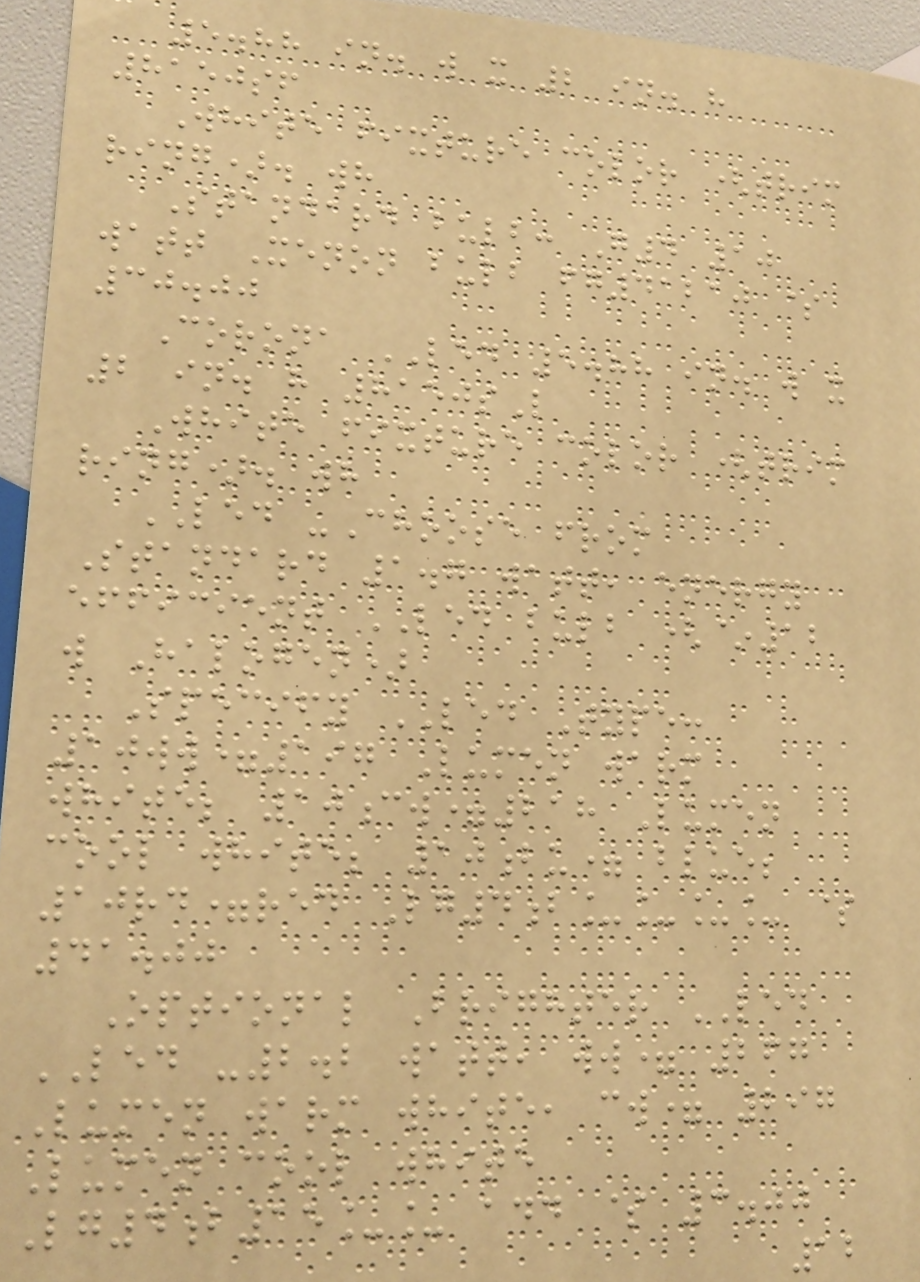5.88 in. w x 2 in. h
8150sf
White fixture color (trim
ring). wh
Standard bulb: G4 10
watt Xenon bulb fg41210 $
30.00
Corona LED 5.88 in. w x
2 in. h 8150sL
White fixture color (trim
ring). wh
LED -Choose from
Standard 1.7 watt, energy
efficient LED bulb (~12
w Halogen)
Specify LED Type:
10ww=197 Lumen warm
white; 10cw=218 Lumen
cool white; 10bu= blue;
10rd=red Lg4b____ $
41.00
Optional Brighter LED
LED -2.2 watt, ww= 267
Lumen warm white, cw= 297
Lumen cool white
Lg4b15__ add $ 3.00
12
